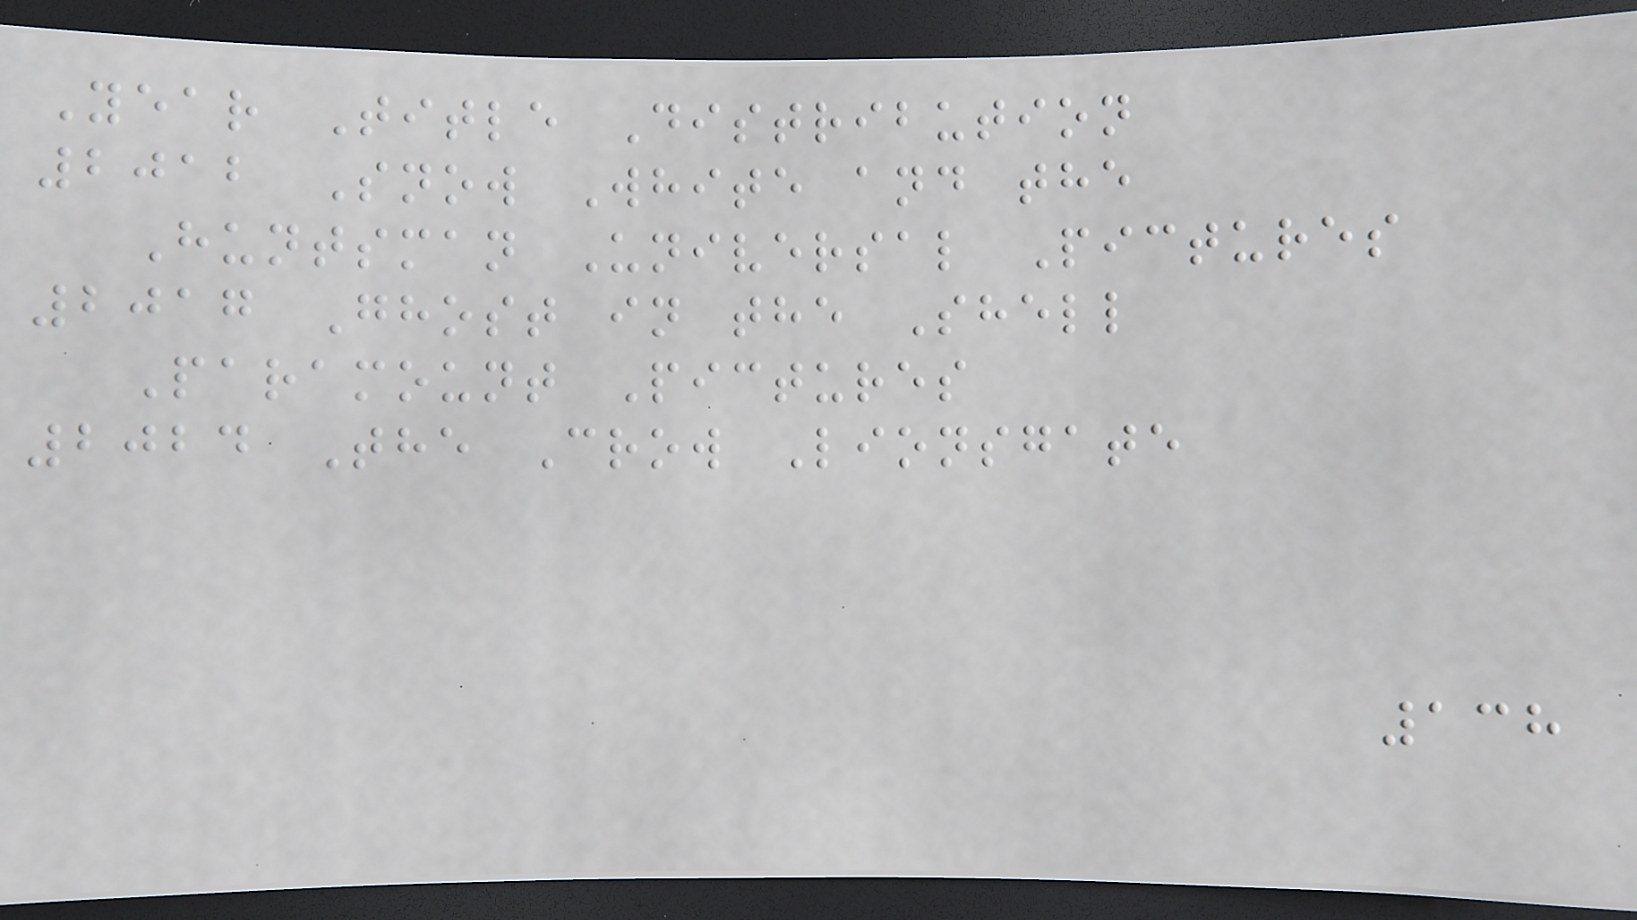Year Title Distribution
2012 Snow White and the
Huntsman Universal Pictures
2017 Ghost in the Shell
Paramount Pictures
2024 The Crow Lionsgate
138
